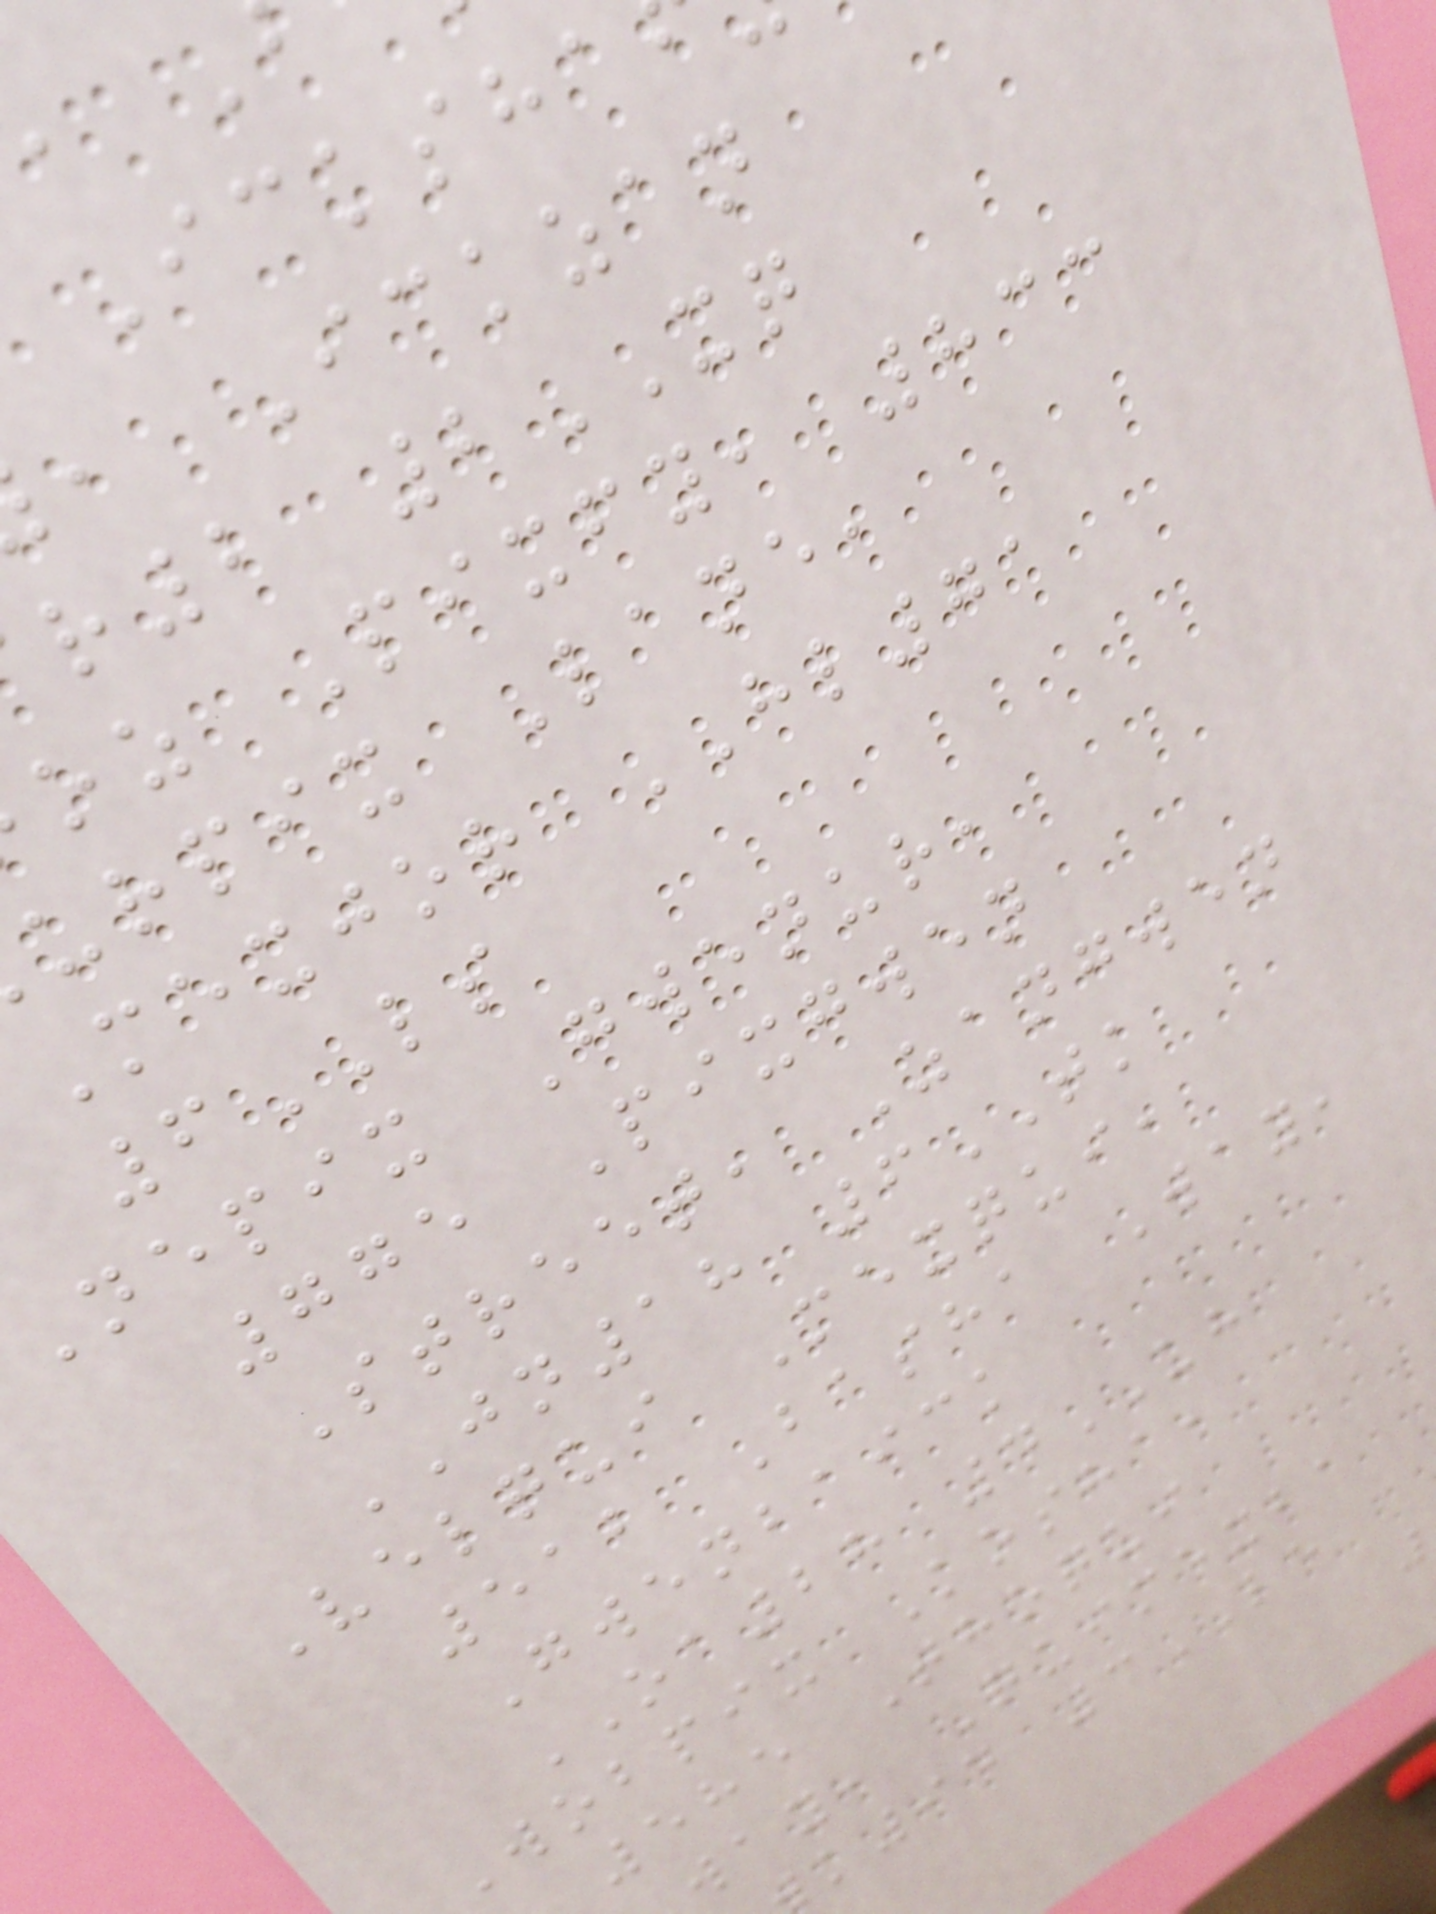Icksha
, Ickzan
r2 2XQ
oz Pixfy, 833
urpix Lane,
Mexjor HL71
6LS
Nepix Gwenur,
775 Pixgwen
Street, Zangwen
JN18 6TK
Velqui Mexqui,
512 Basha Way,
Gwenbaick
OA28 4UH
Wobpix Kosha,
585 Thoqui
way, Quimexba
k94 3LE
